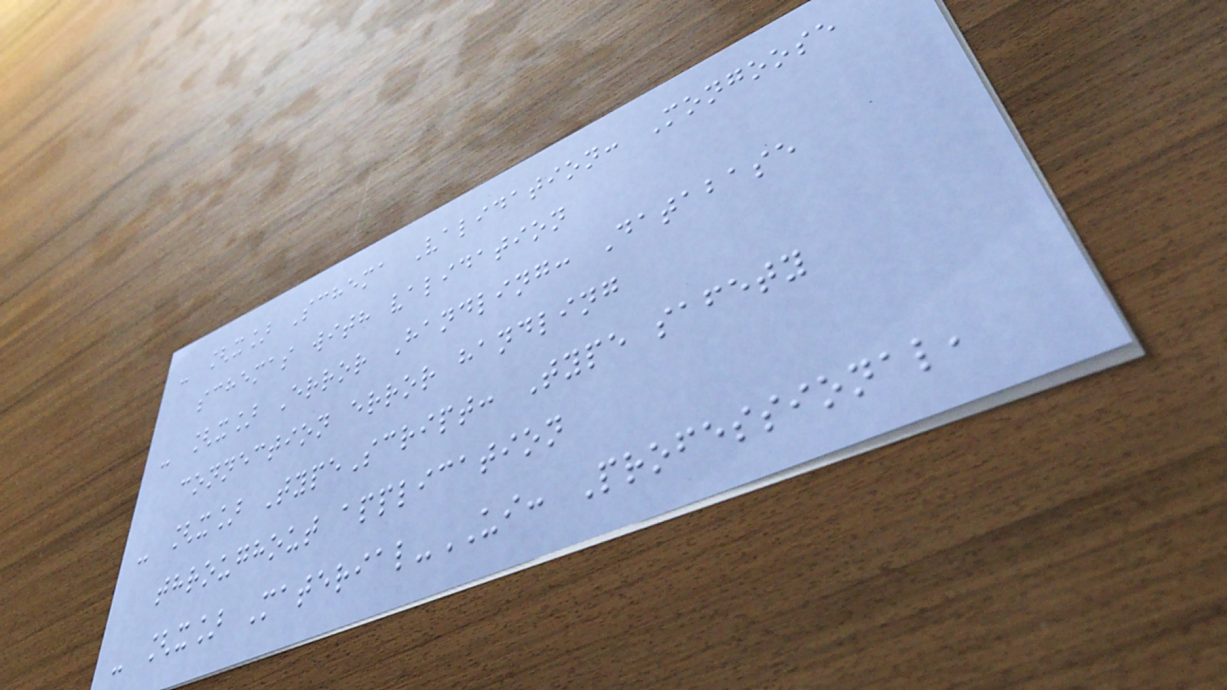- [x] Schema Validation: Mongoose
schemas with validation
- [x] Error Handling: Database
connection error handling
- [x] TypeScript: Type safety
throughout application
- [x] Material-UI: Professional,
